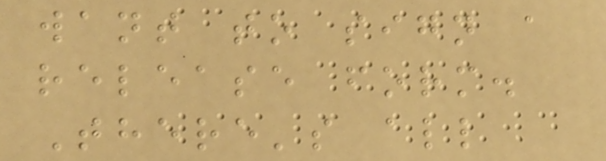want to sign a
release form.
There's all
